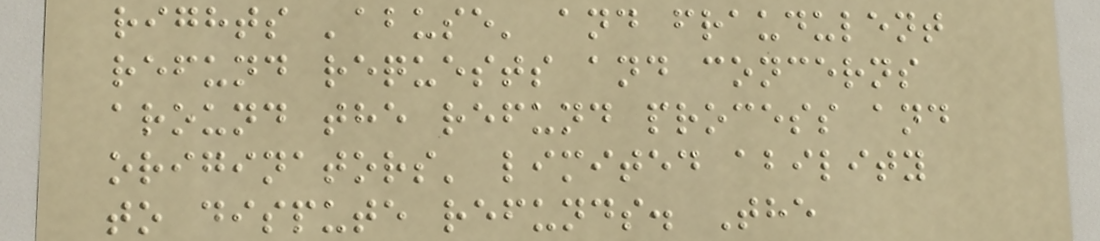rights 'abuse' and fraudulent
refund requests and concerns
around the refund process and
originators' limited ability
to dispute refunds. The
